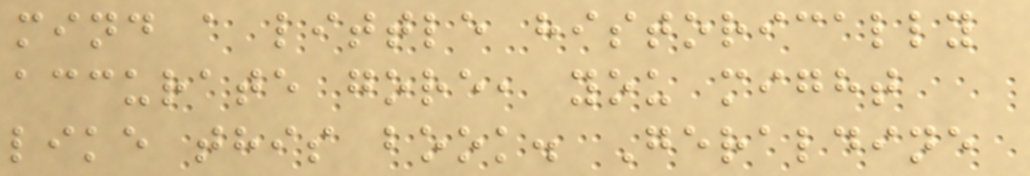mind a little historically
accurate gore, you might
like this book. Geraldine
